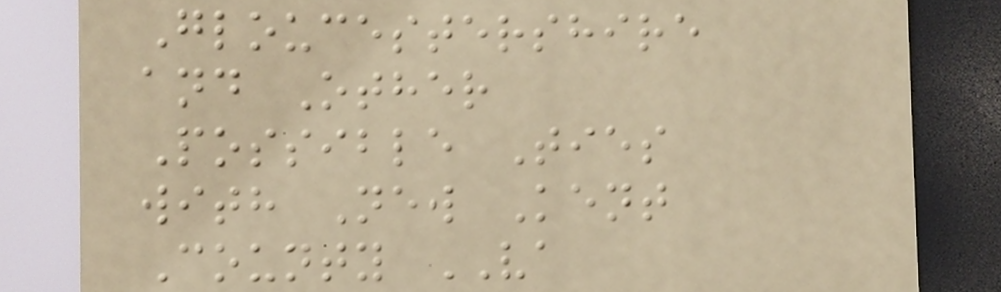Gloucestershire
and Other
Possible Ties
with New Kent
County VA
